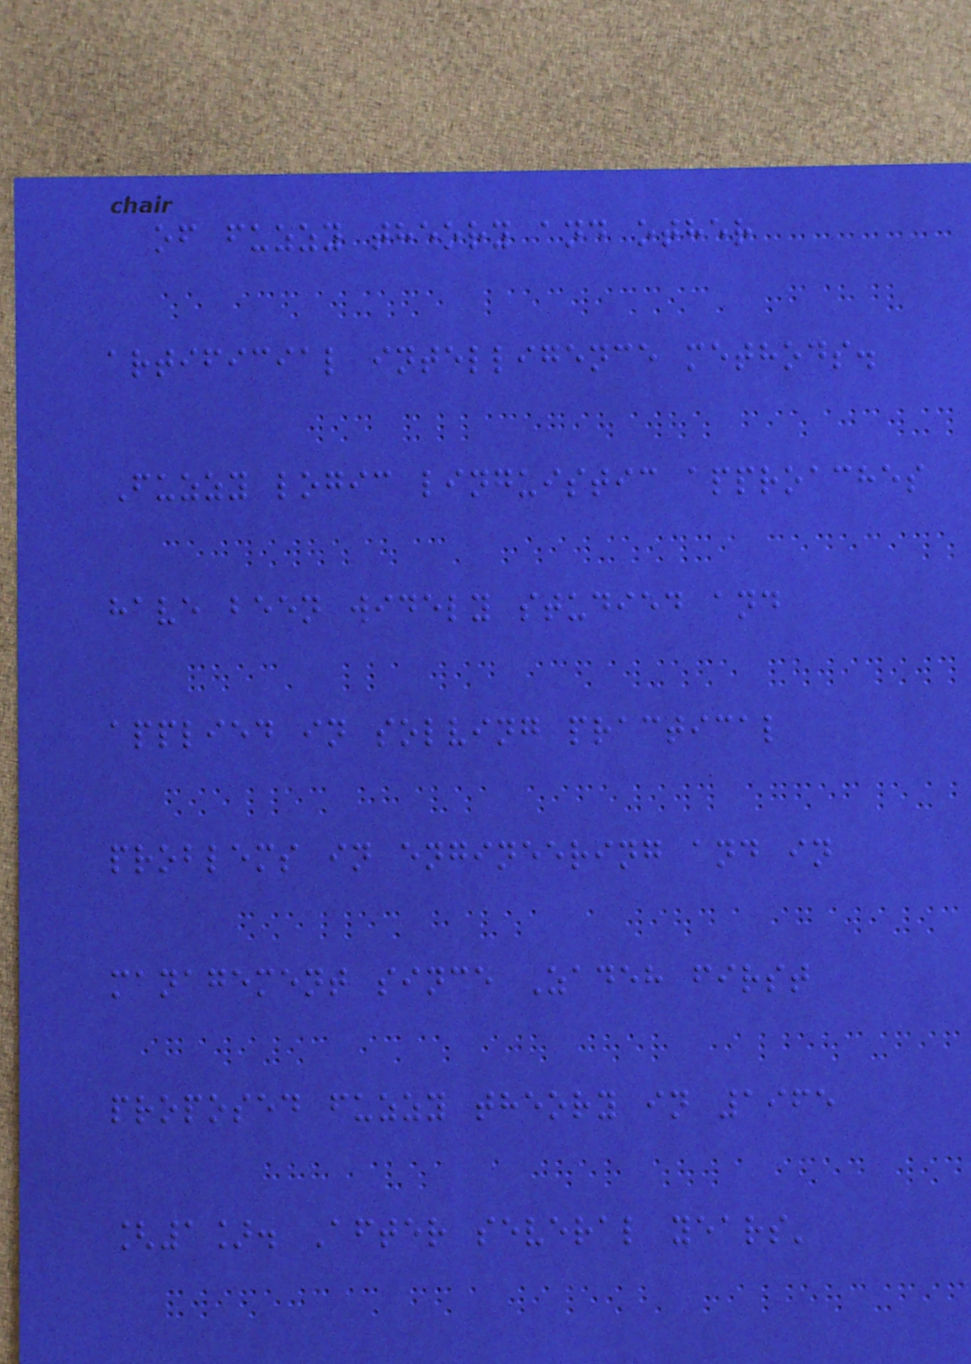of fuzzy theory and other
artificial intelligence methods.
Fuzzy logic linguistic approaches
have been widely studied and
applied in solving practical
problems in engineering and in
management since Zadeh first
proposed fuzzy theory in 1965
[1]. After several years'
